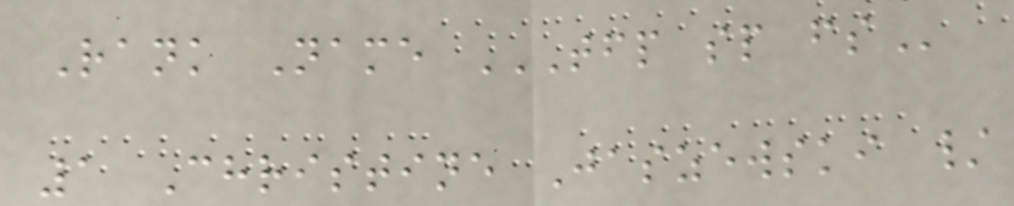Rank Name TFP SP FS
1 Christine Jaszewski /
